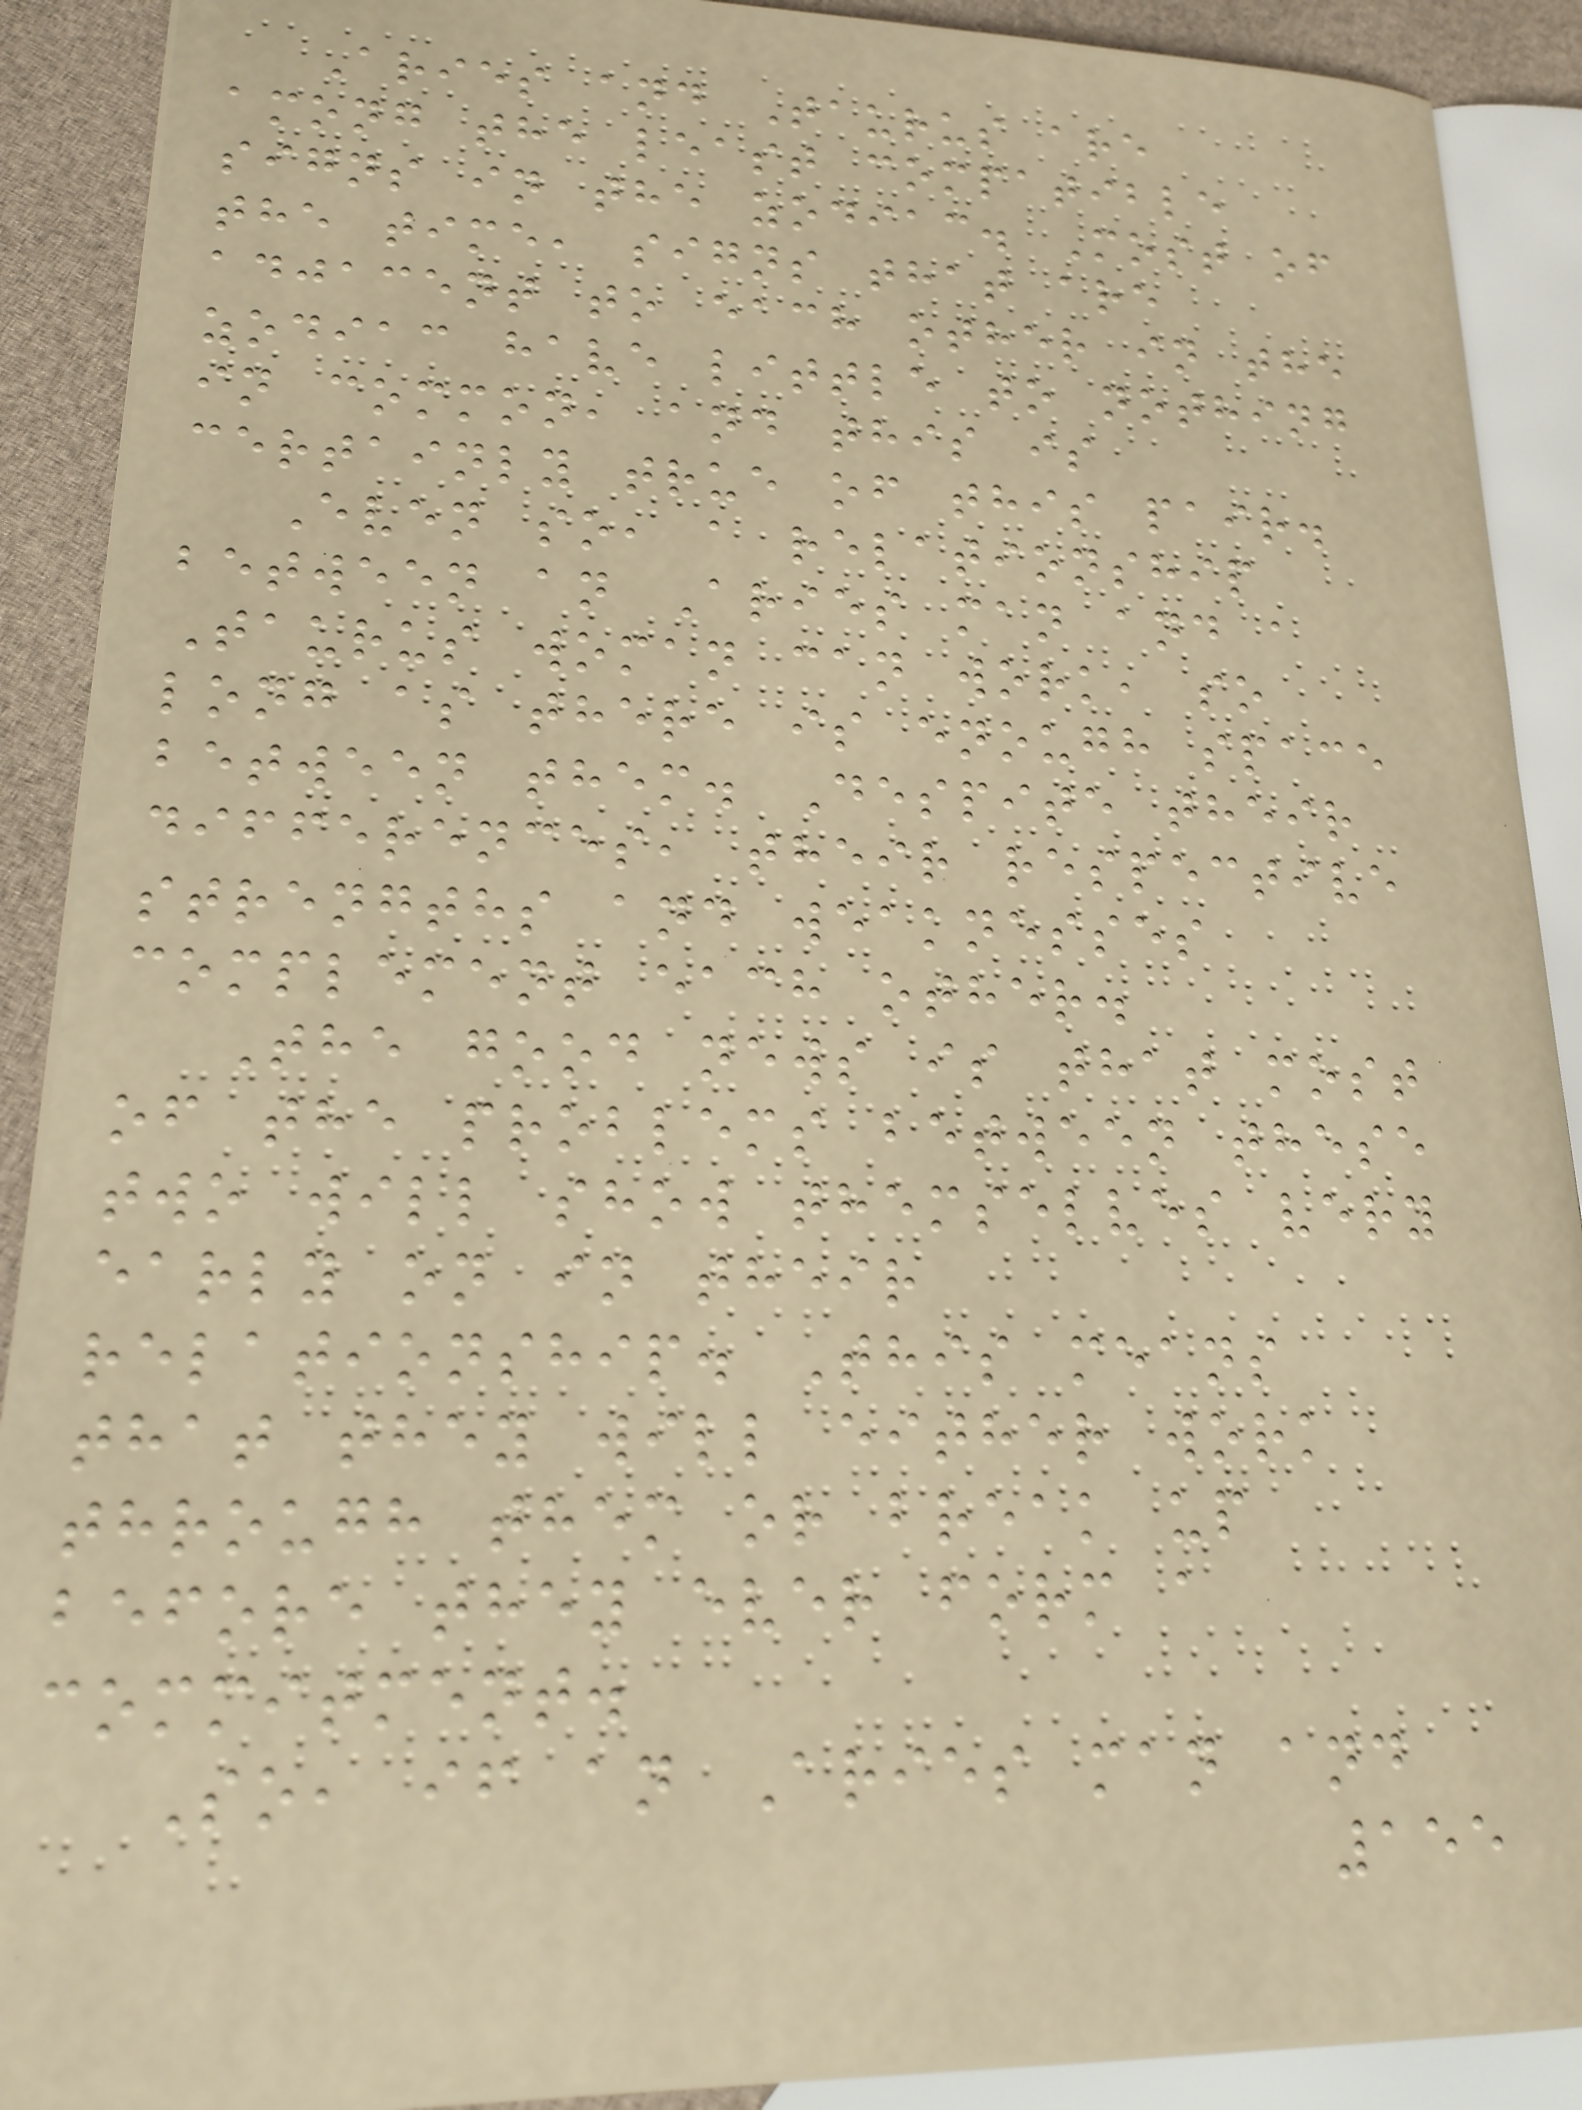Aries and Taurus are
among the least compatible
signs in the zodiac. Most of
the time, signs that are
adjacent to each other in the
zodiac have little to nothing
in common, and this is
certainly true of this pair.
Even so, a relationship
between an Aries man and a
Taurus woman can work, so
long as there is enough space
between them. Despite their
differences, their respective
strengths and weaknesses
complement each other.
The good news is that most
of the problems between these
two will show themselves very
early on in their
relationship. This means
that they will either work
through them or break up
before they ever form a
commitment.
So, if an Aries man and
155
